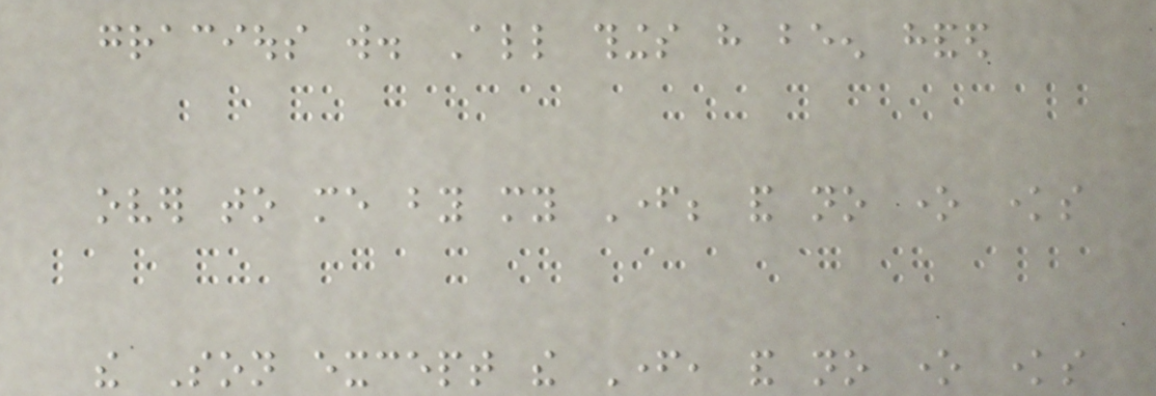gracious will. All things have been handed
over to me by my Father; and no one knows
the Son except the Father, and no one knows
